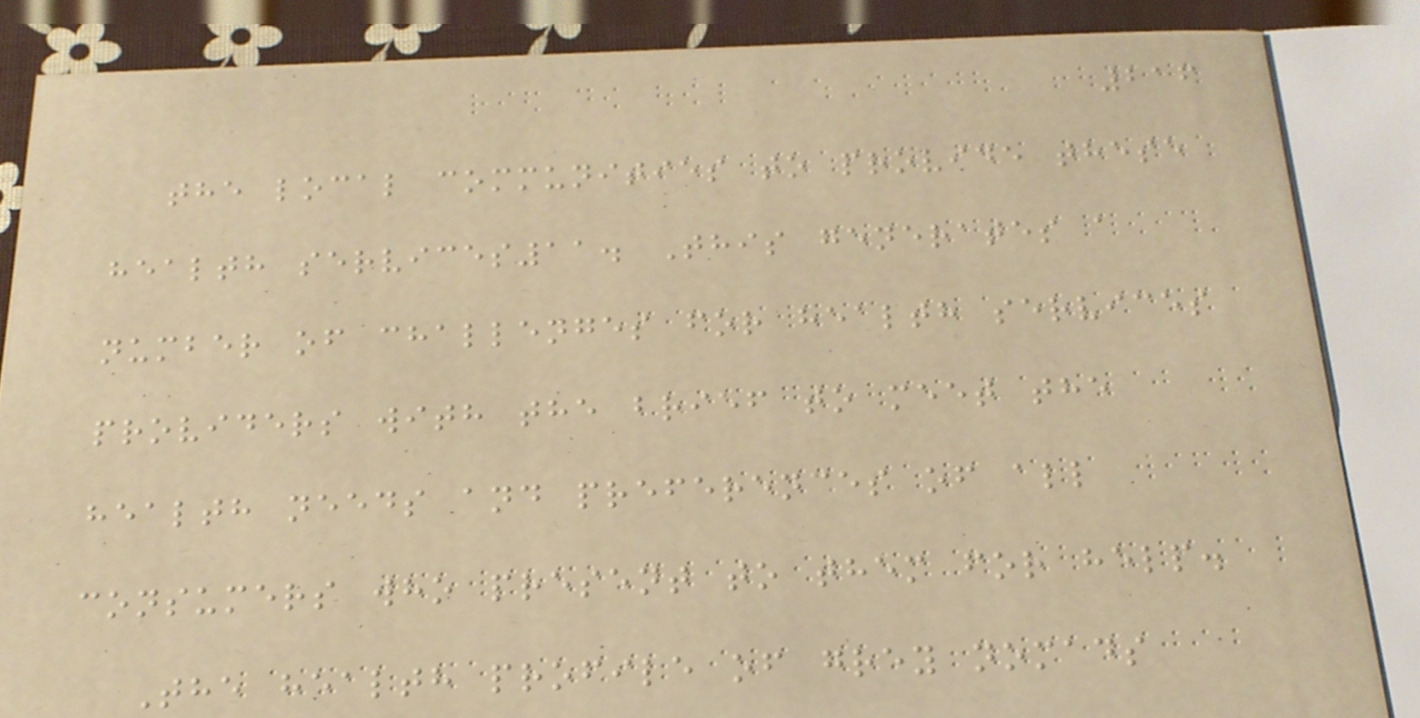216
the local communities to provide these
health services11. This generates a
number of challenges for health services
providers with the brief to meet the
health needs and preferences of all
consumers who present to them for help.
The health profile of grey nomads
